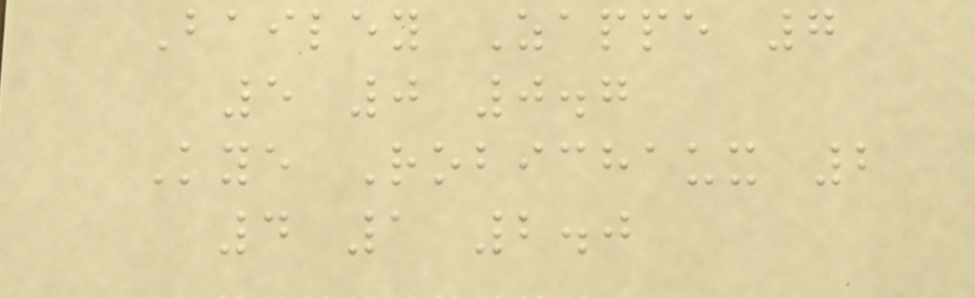Bailey Zappe 7
5 0 0.7
Kye Robichaux 2
4 1 2.0
